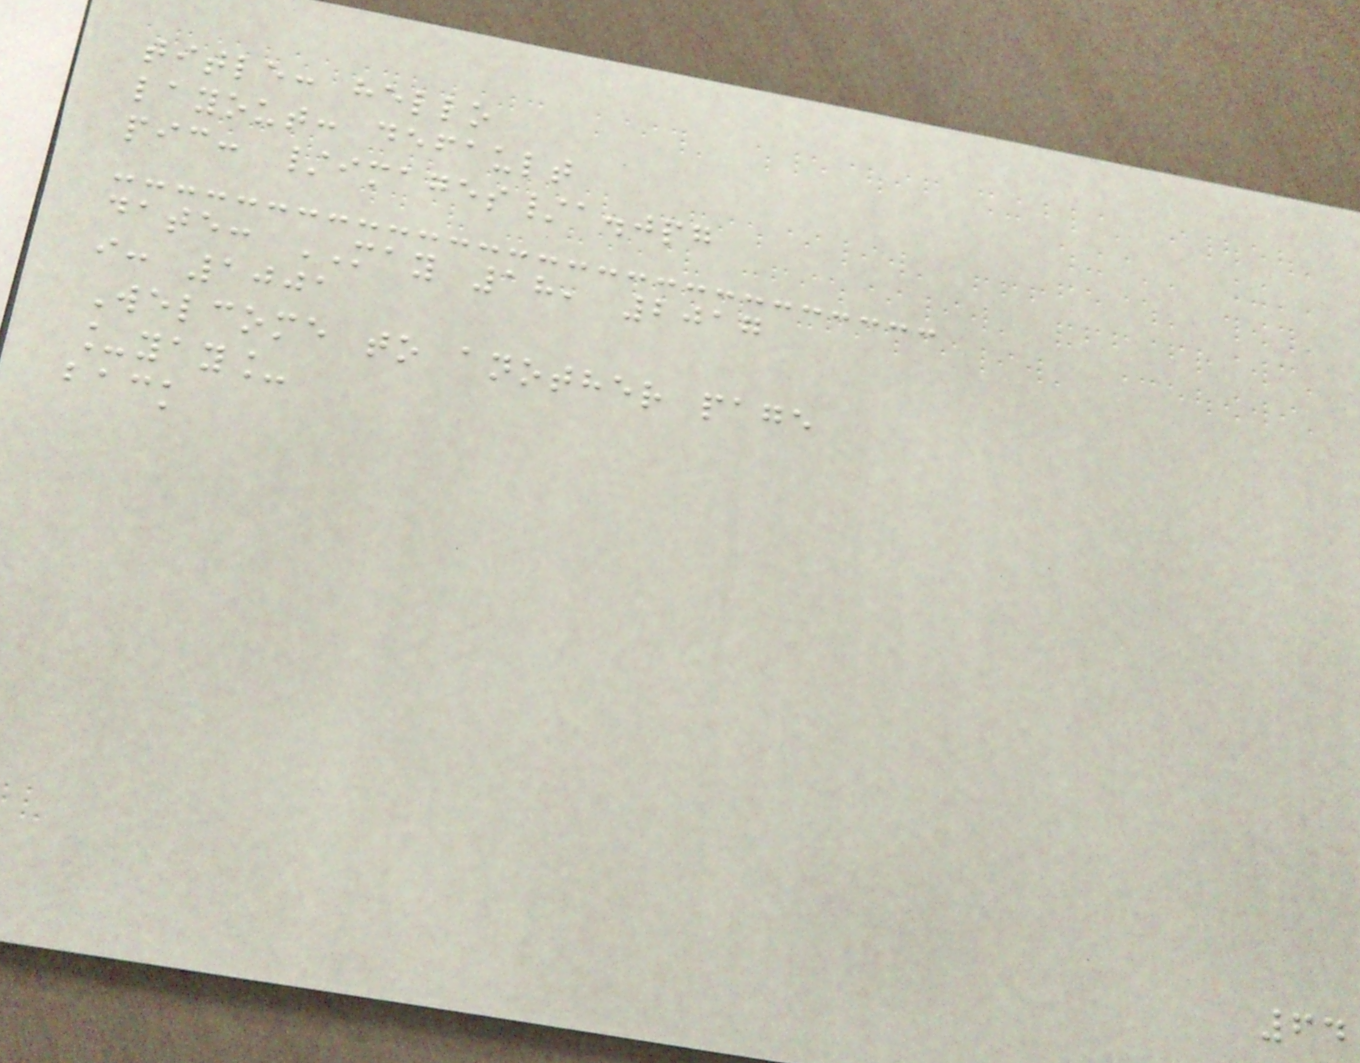title: hello
layout: default
pic: /images/a.jpg
date: MAY 18, 2017
i: 1001
Welcome to another page
_yay_
back
64
